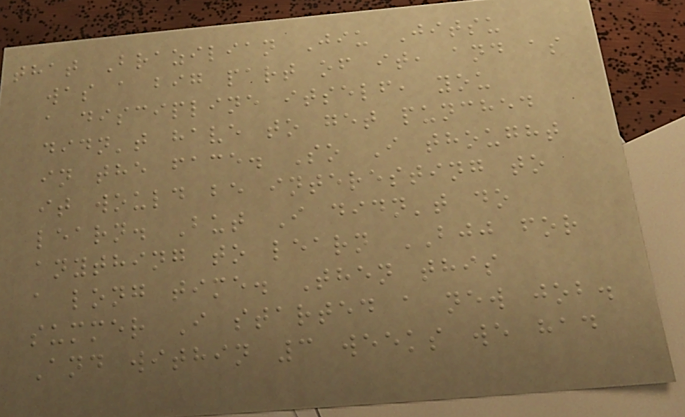that Brazilian Jiu Jitsu
was a big part of it, and as
a discipline itself, you
didn't have to get punched
in the face. So I thought
it would be interesting to
learn. But I didn't do
anything to learn BJJ for
a long time. Then this
summer I started a new job.
And within 3 weeks we had
